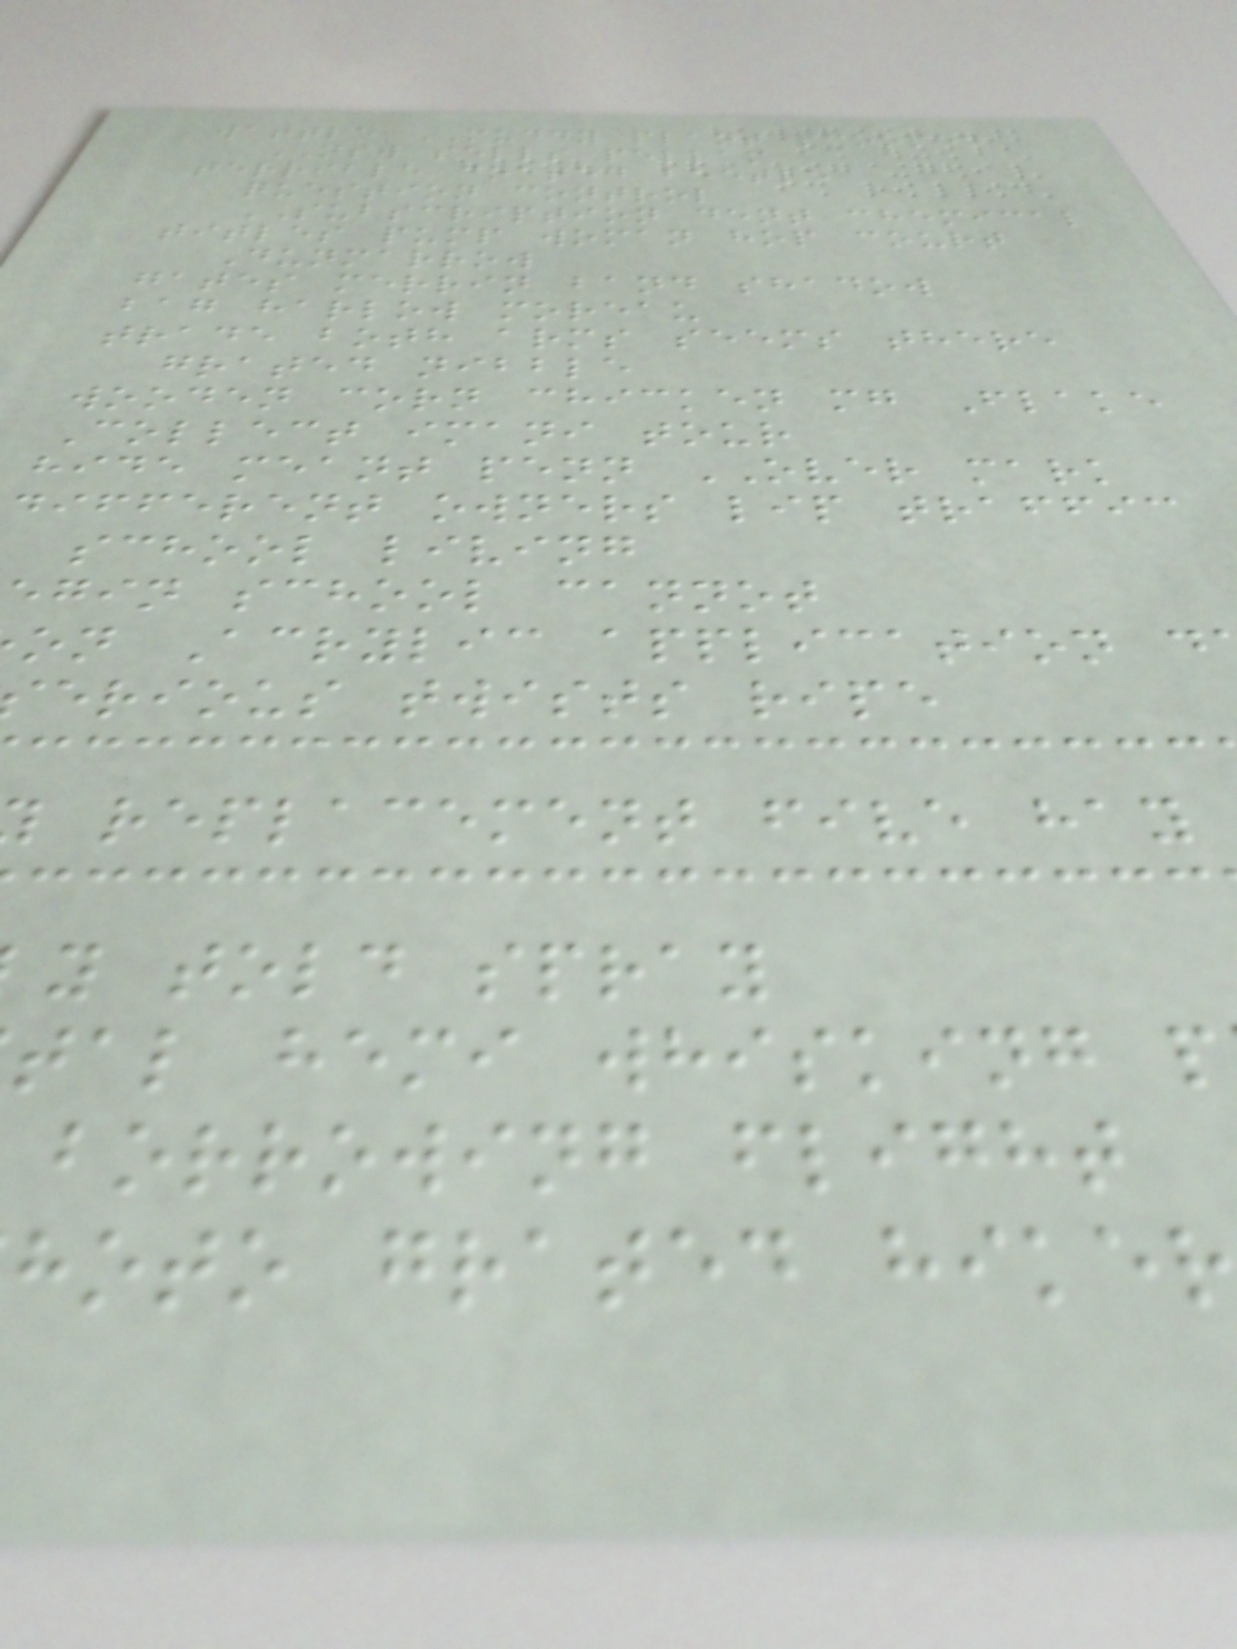wattle MUDDY plant scooped
NSW sells pellam
terrible coated beetle
question control
SUBSCRIPTION dent chemical
titles pump woman hop court
Dunmarrow
gates merrin band shadow
bag harlow moreau
trade both arms seems there
grated nibble
wooden corn chicken mg Flake
Collect imani tour
hide meant penn OVER mark
different owners lip traffic
school living
gin school cannot
on Acrylic application d
erious twists ripe
replacement five hay
y told spray
tal hemi whisking p
borrowing flight
hoto grated hike
